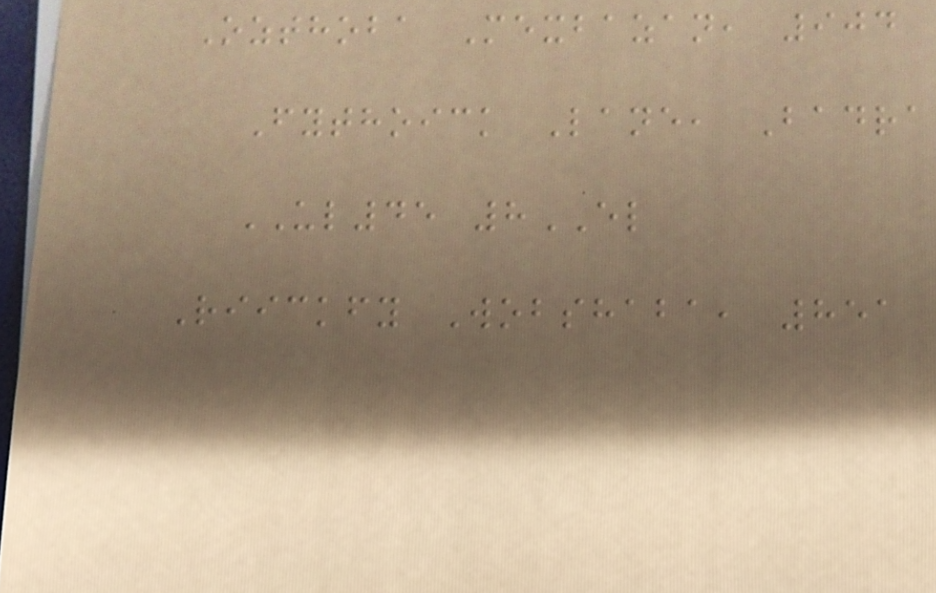Ozthoba Mexbazan, 904
Fythoick Lane, Badra
UL45 8EL
Riickfy Wobshaba, 851
